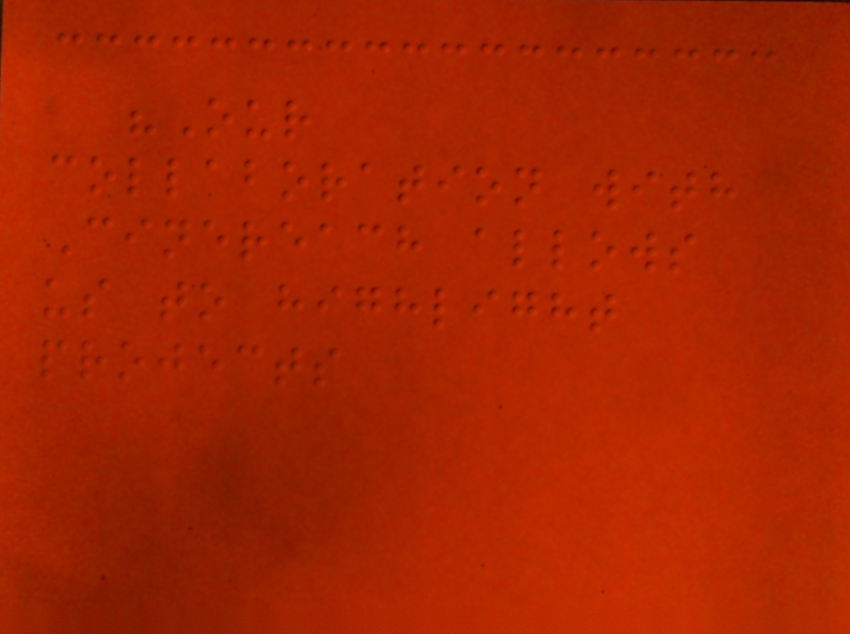"Our
collaboration with
Cinereach allows
us to highlight
projects
